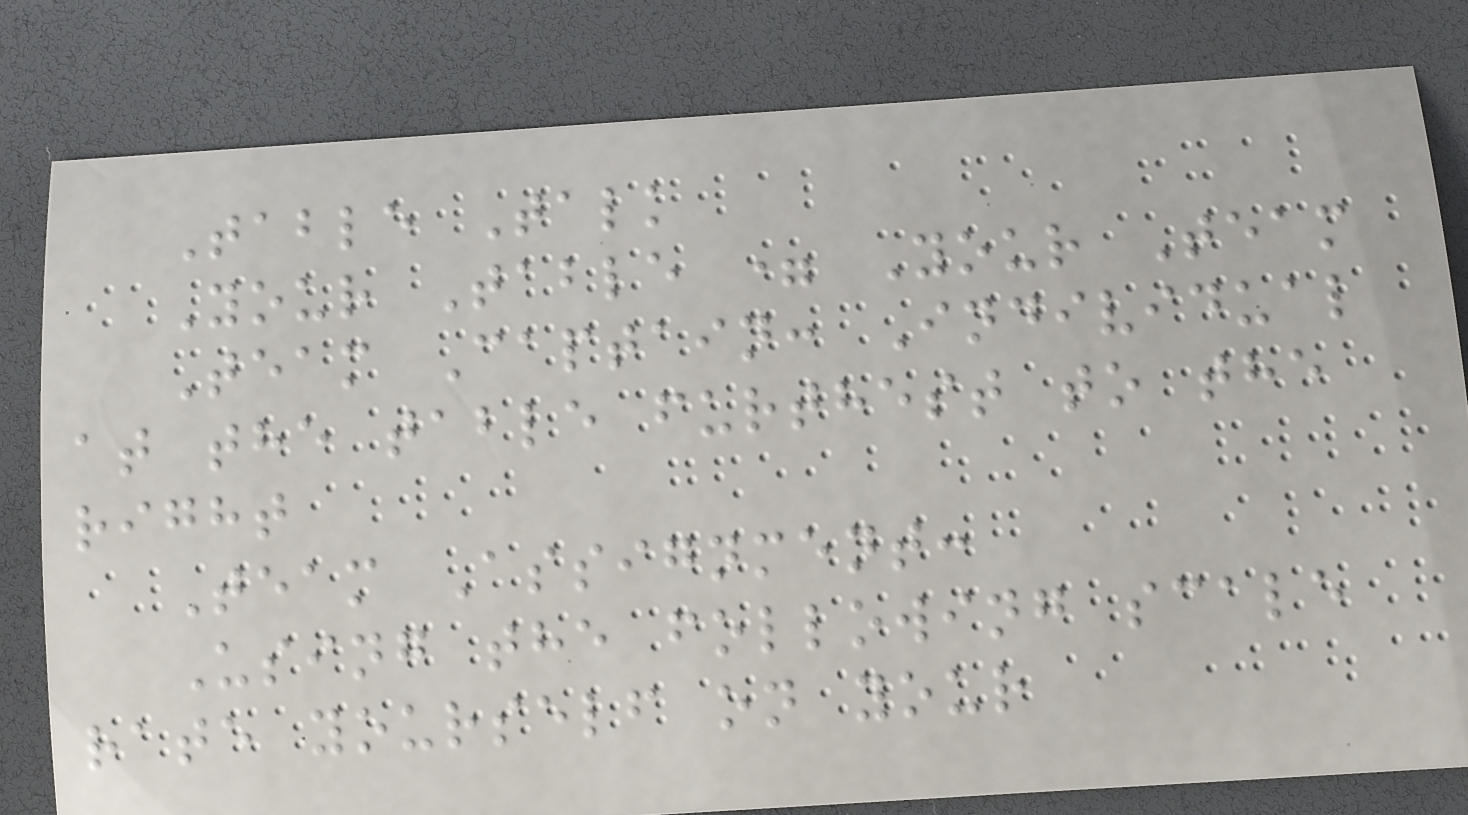Table Talk
Your Table = Your Team
Team Captain: Individual
at the table furthest to the
right
Team Assignment:
Using the following scale
rate yourself on your
